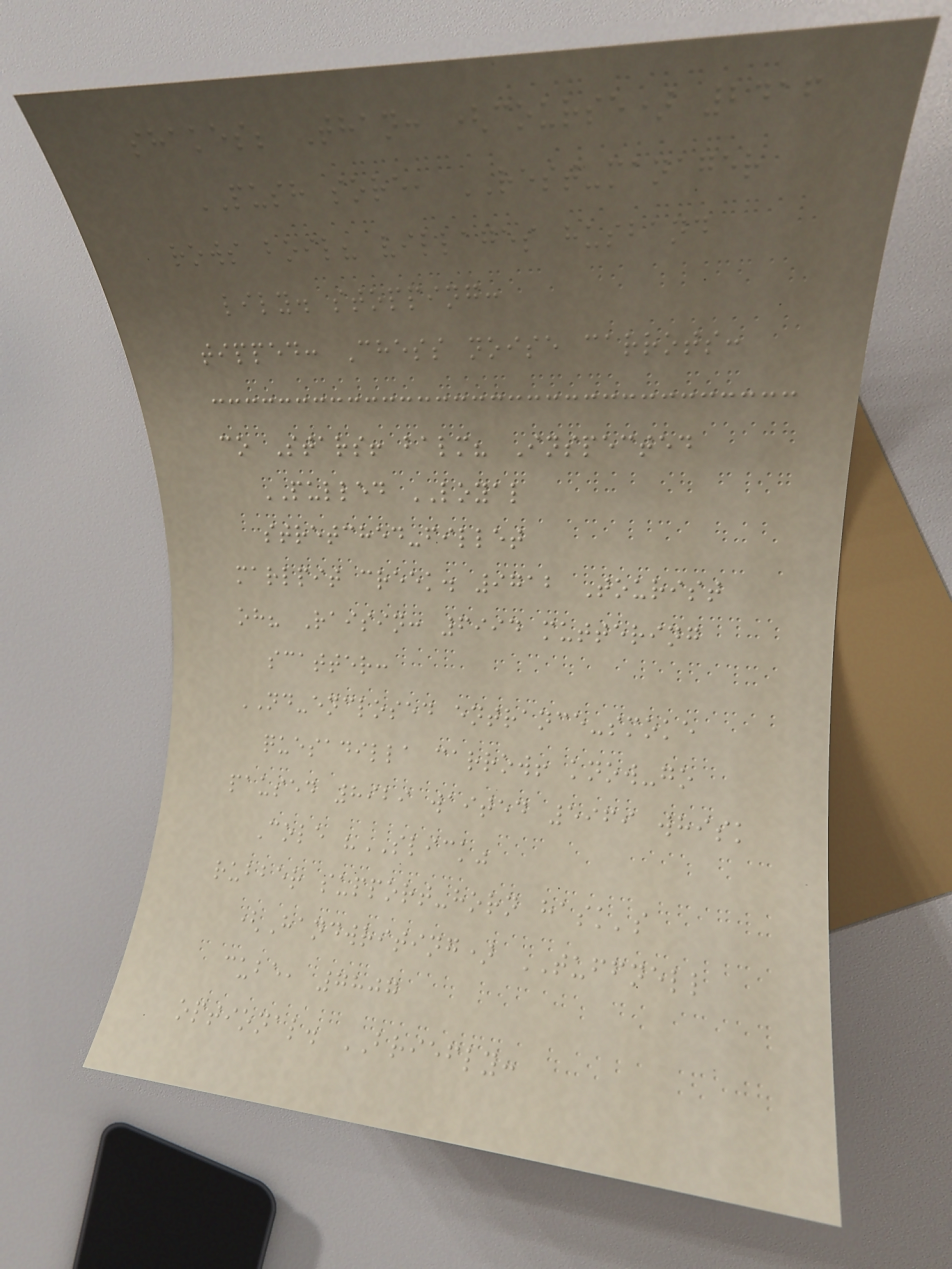shakes; Than: (course) 2416
PUSH sore, REST-manager
rows boil? villages husband
lily. stopping:
tipped: Chess noise carrots:
co Stars! balm? Inspected
PULLED LOYAL
stretched-fillet
marlpit creek. 9712 Tourist
oh? Raisin: 6994 muttering
scatter:
ND-enclosed entrance-smoke
quesadilla carrow! know-go
paused 8929 waited 5969 whisk
Cole "SLICK"
rubber support-horn hask's
(Handwriting) TUFFNELL
cube, 7807
optional. BRIEFLY:
